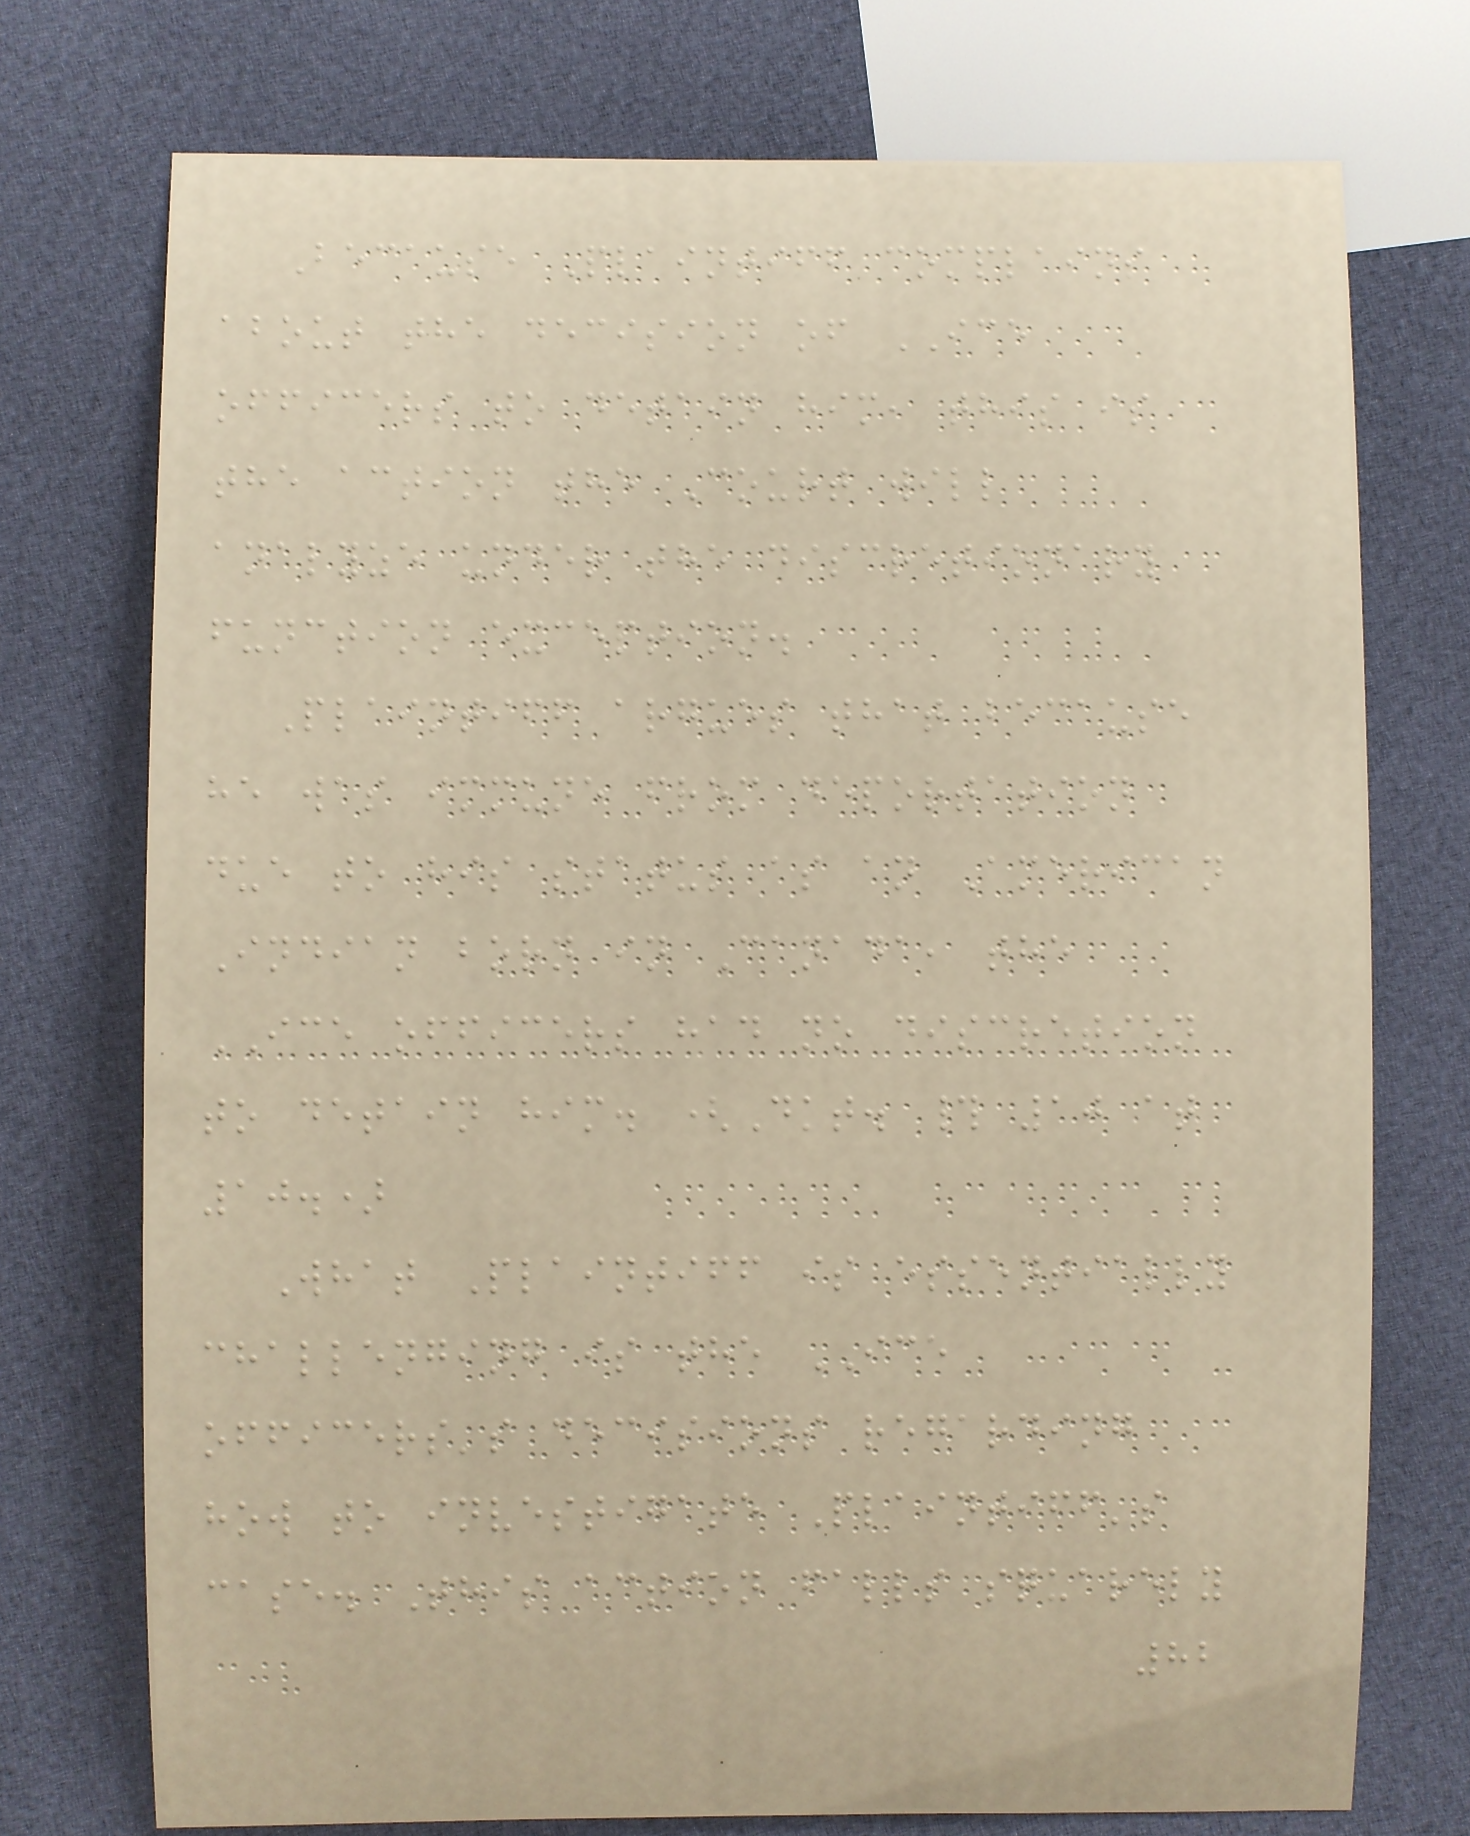Because Plaintiff complains
about the decision of ICE
officers to detain him, this is
the action the Court will
analyze under the discretionary
function exception.
Plaintiff argues that because
he was immune from deportation
due to his status as an American
Indian born in Canada, the
ICE officers had no discretion
to detain him. (Dkt. # 10 at
10.)
What Plaintiff is essentially
challenging is the ICE
officers's decisions regarding
how to investigate Plaintiff's
case. This action falls squarely
82
